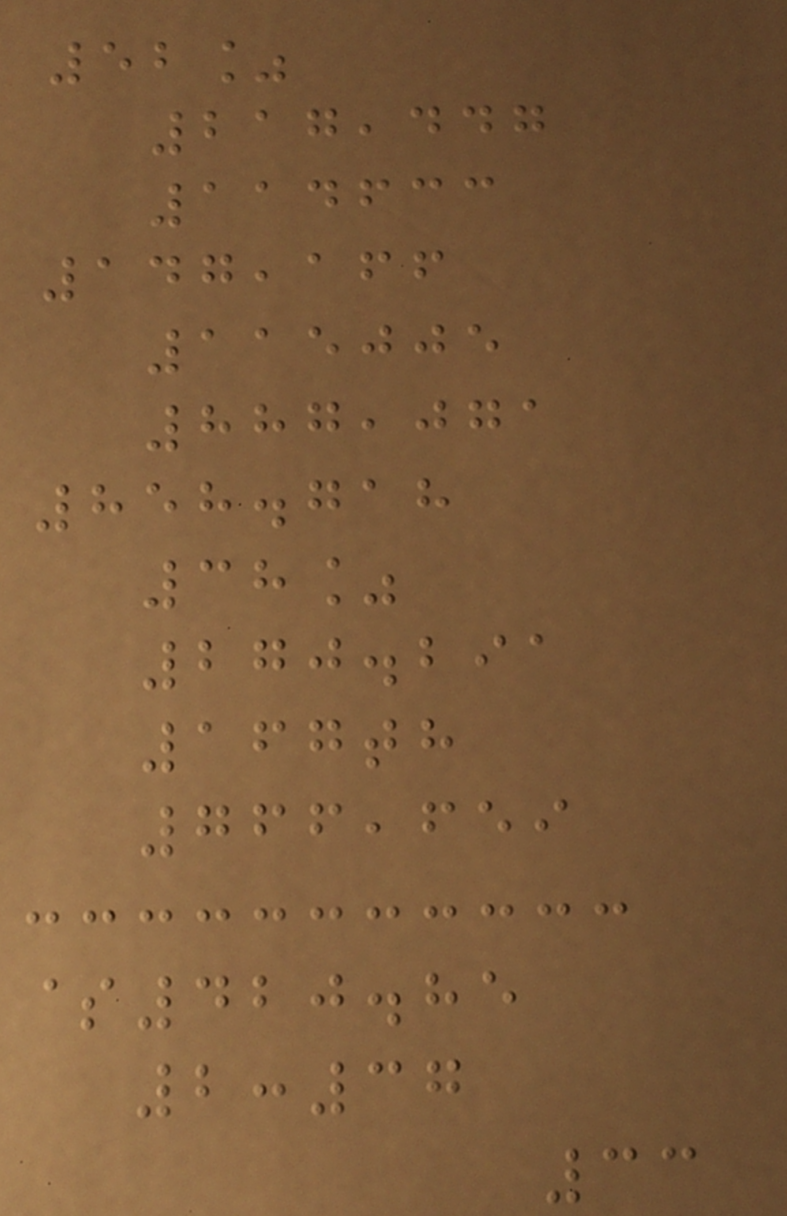52%
217,447
114633
147,166
115005
887,071
858.718
38%
270.291
167th
766,659
$420.85
2:37
33
